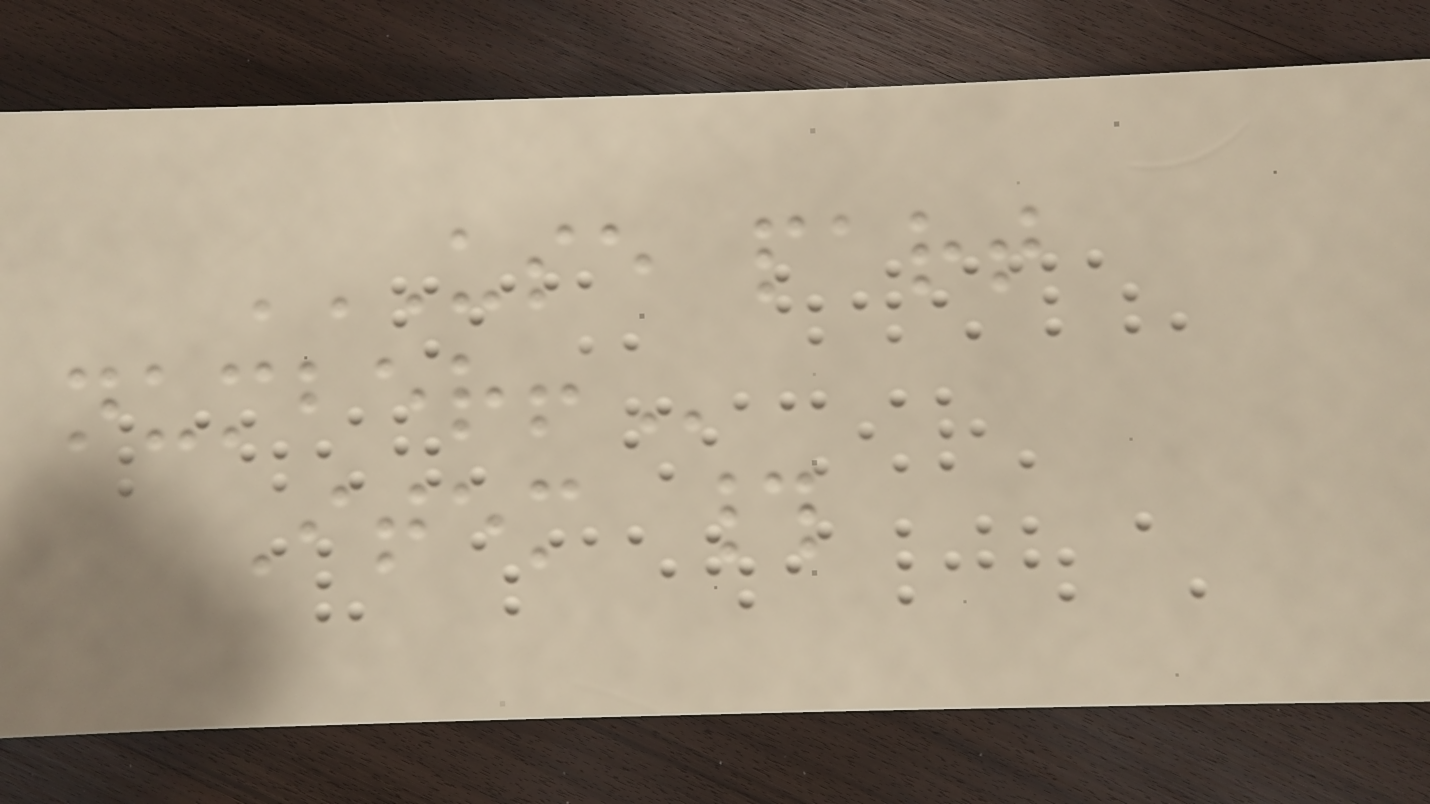USE PART
NUMBER!
Item #
